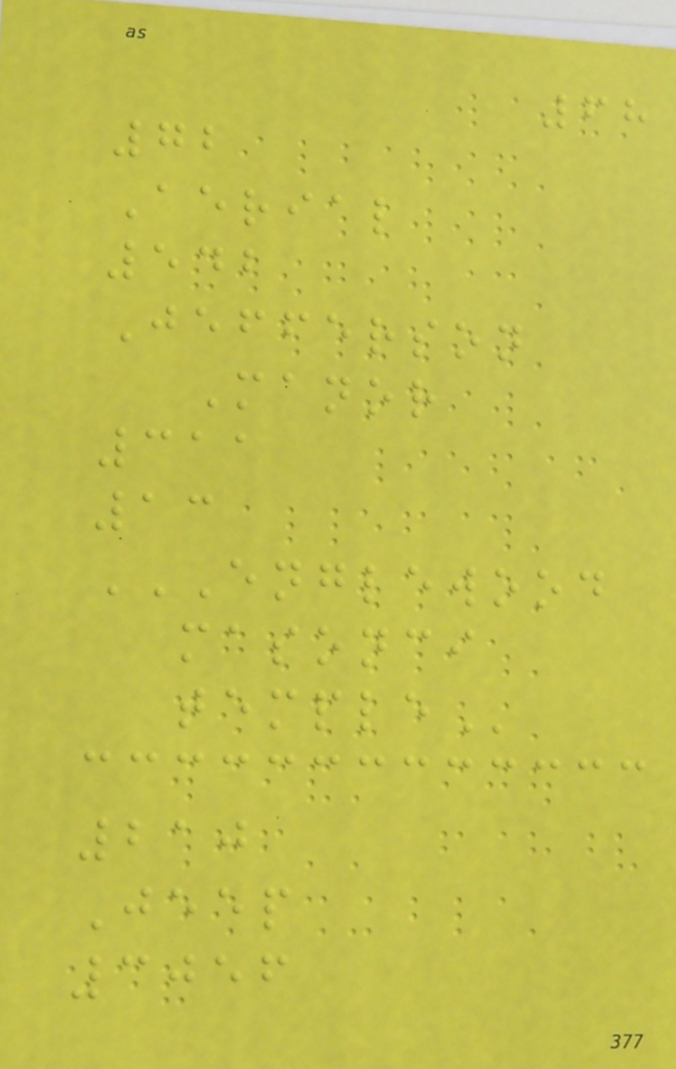68
72
Aerial
542
Jefferson
Manor
311
13
ENGLEWOOD
MASONCI
TEMPLE
210
Jeep
3056
